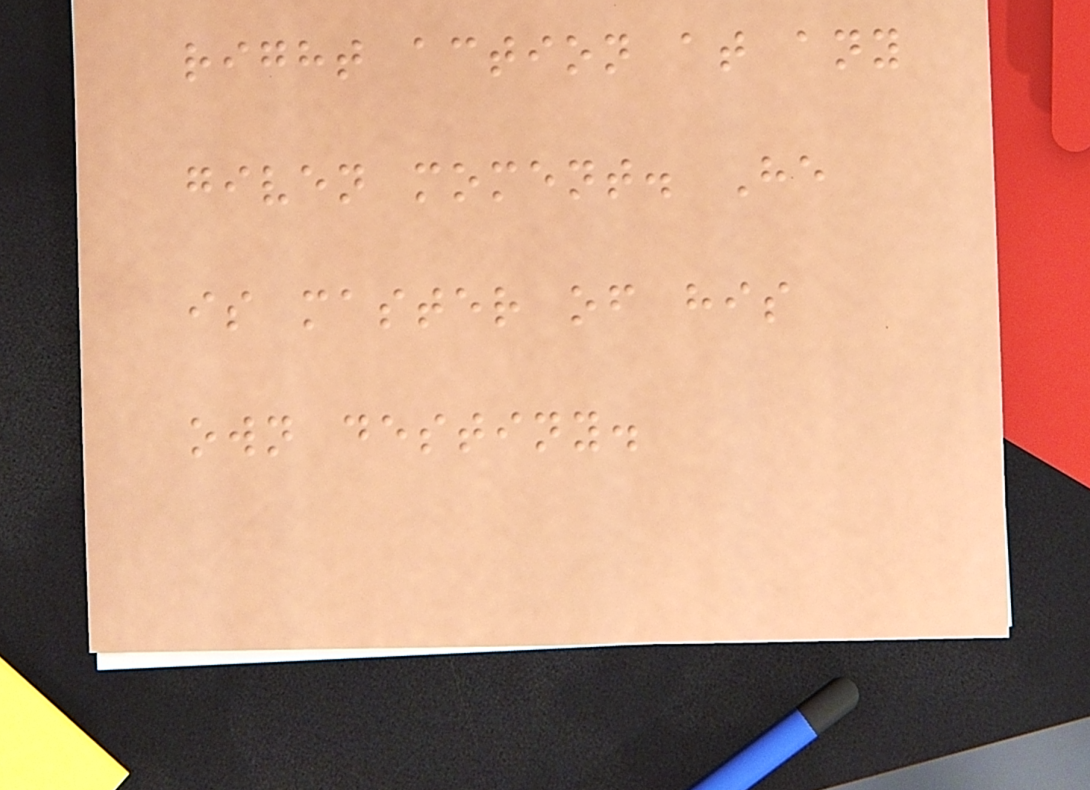right action at any
given moment. He
is master of his
own destiny.
